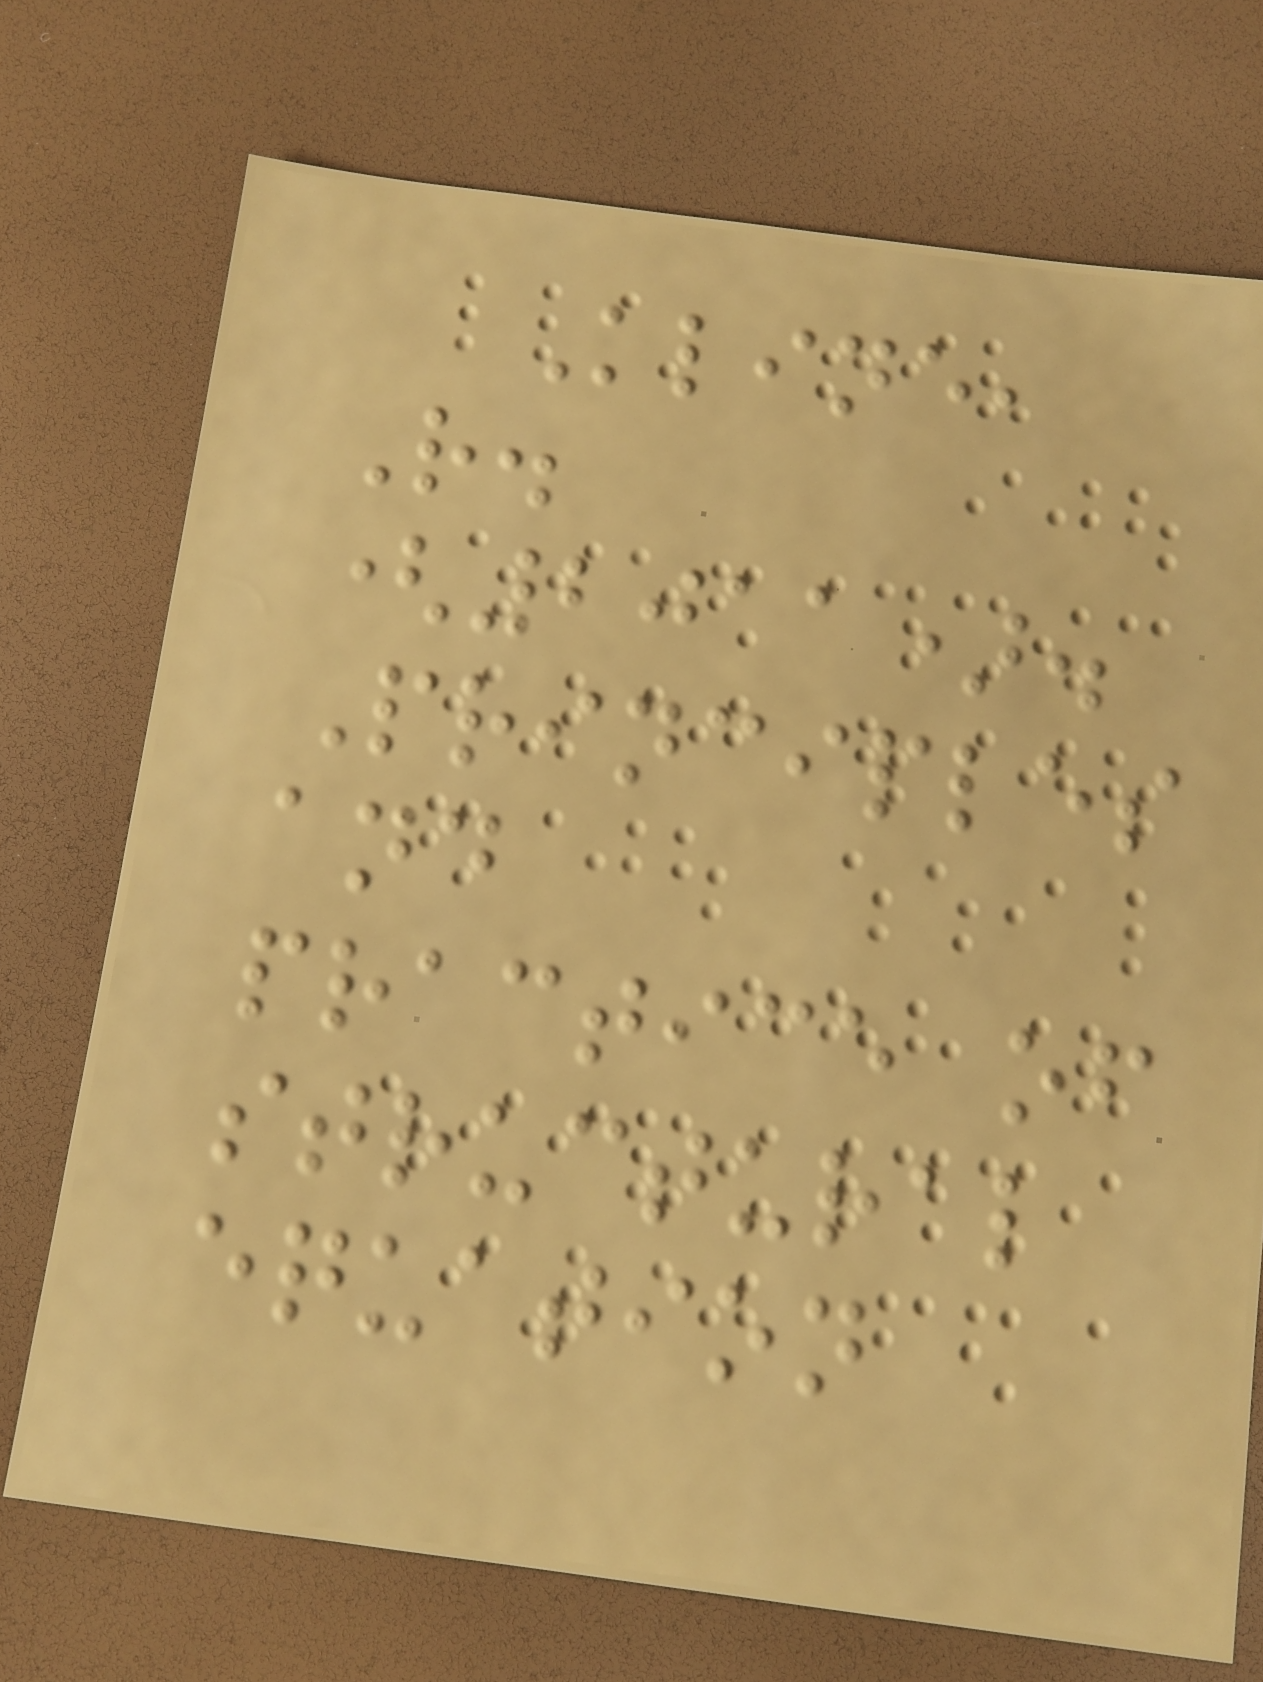Kline,
R.
(2011).
Principles
and
practice of
structural
equation
